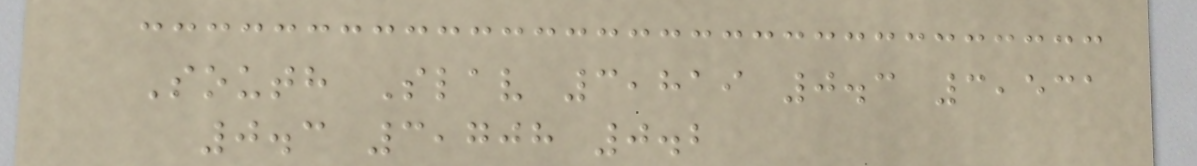South Slav 3,819 0.3 3,531
0.3 3,708 0.2
